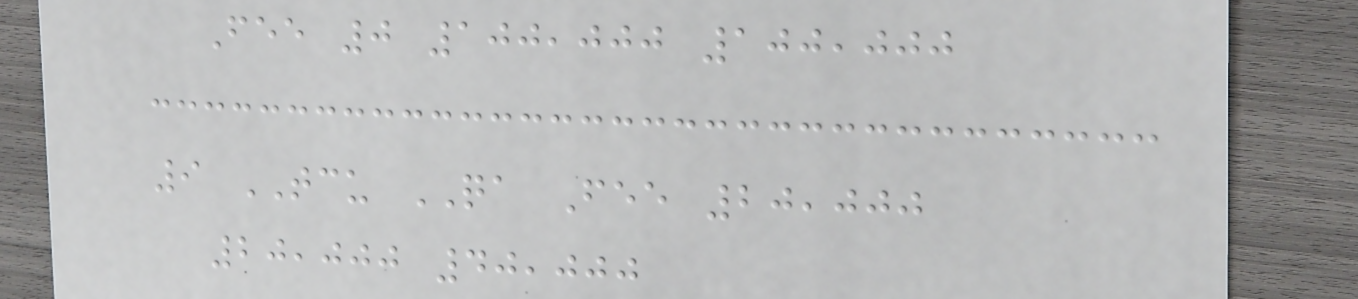Fee 0 100,000 100,000
9 TCU QA Fee 20,000
20,000 40,000
